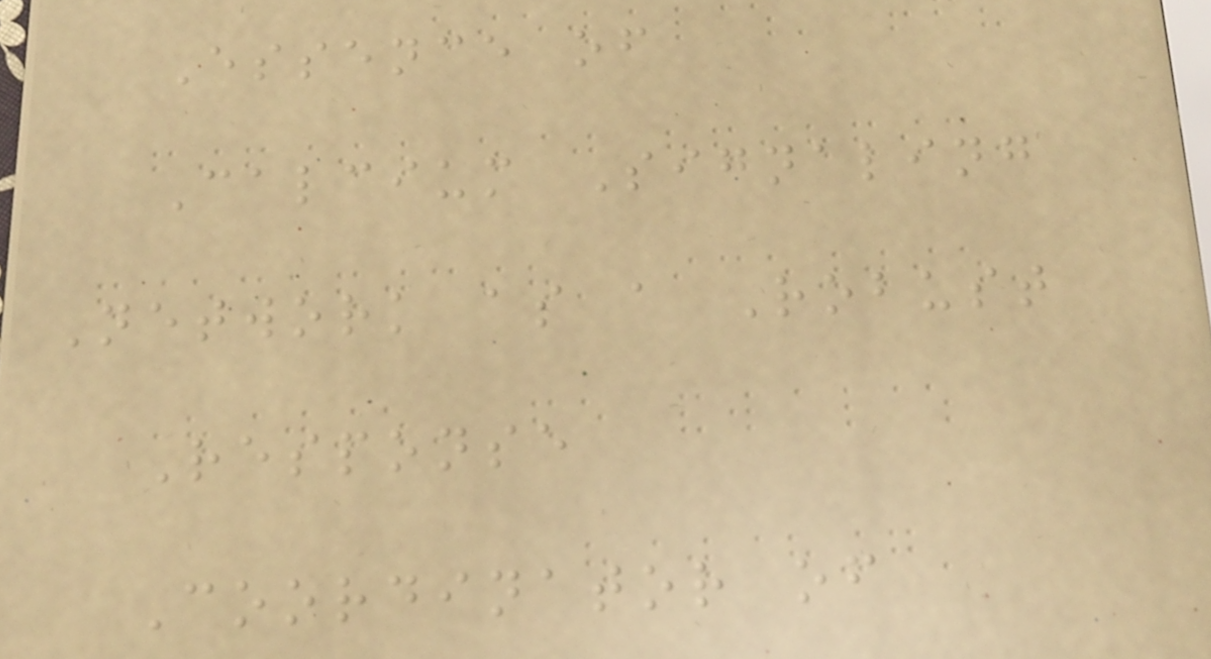Essence of
Calcium Signaling
Network as a Robust
Response
Coordinator of
